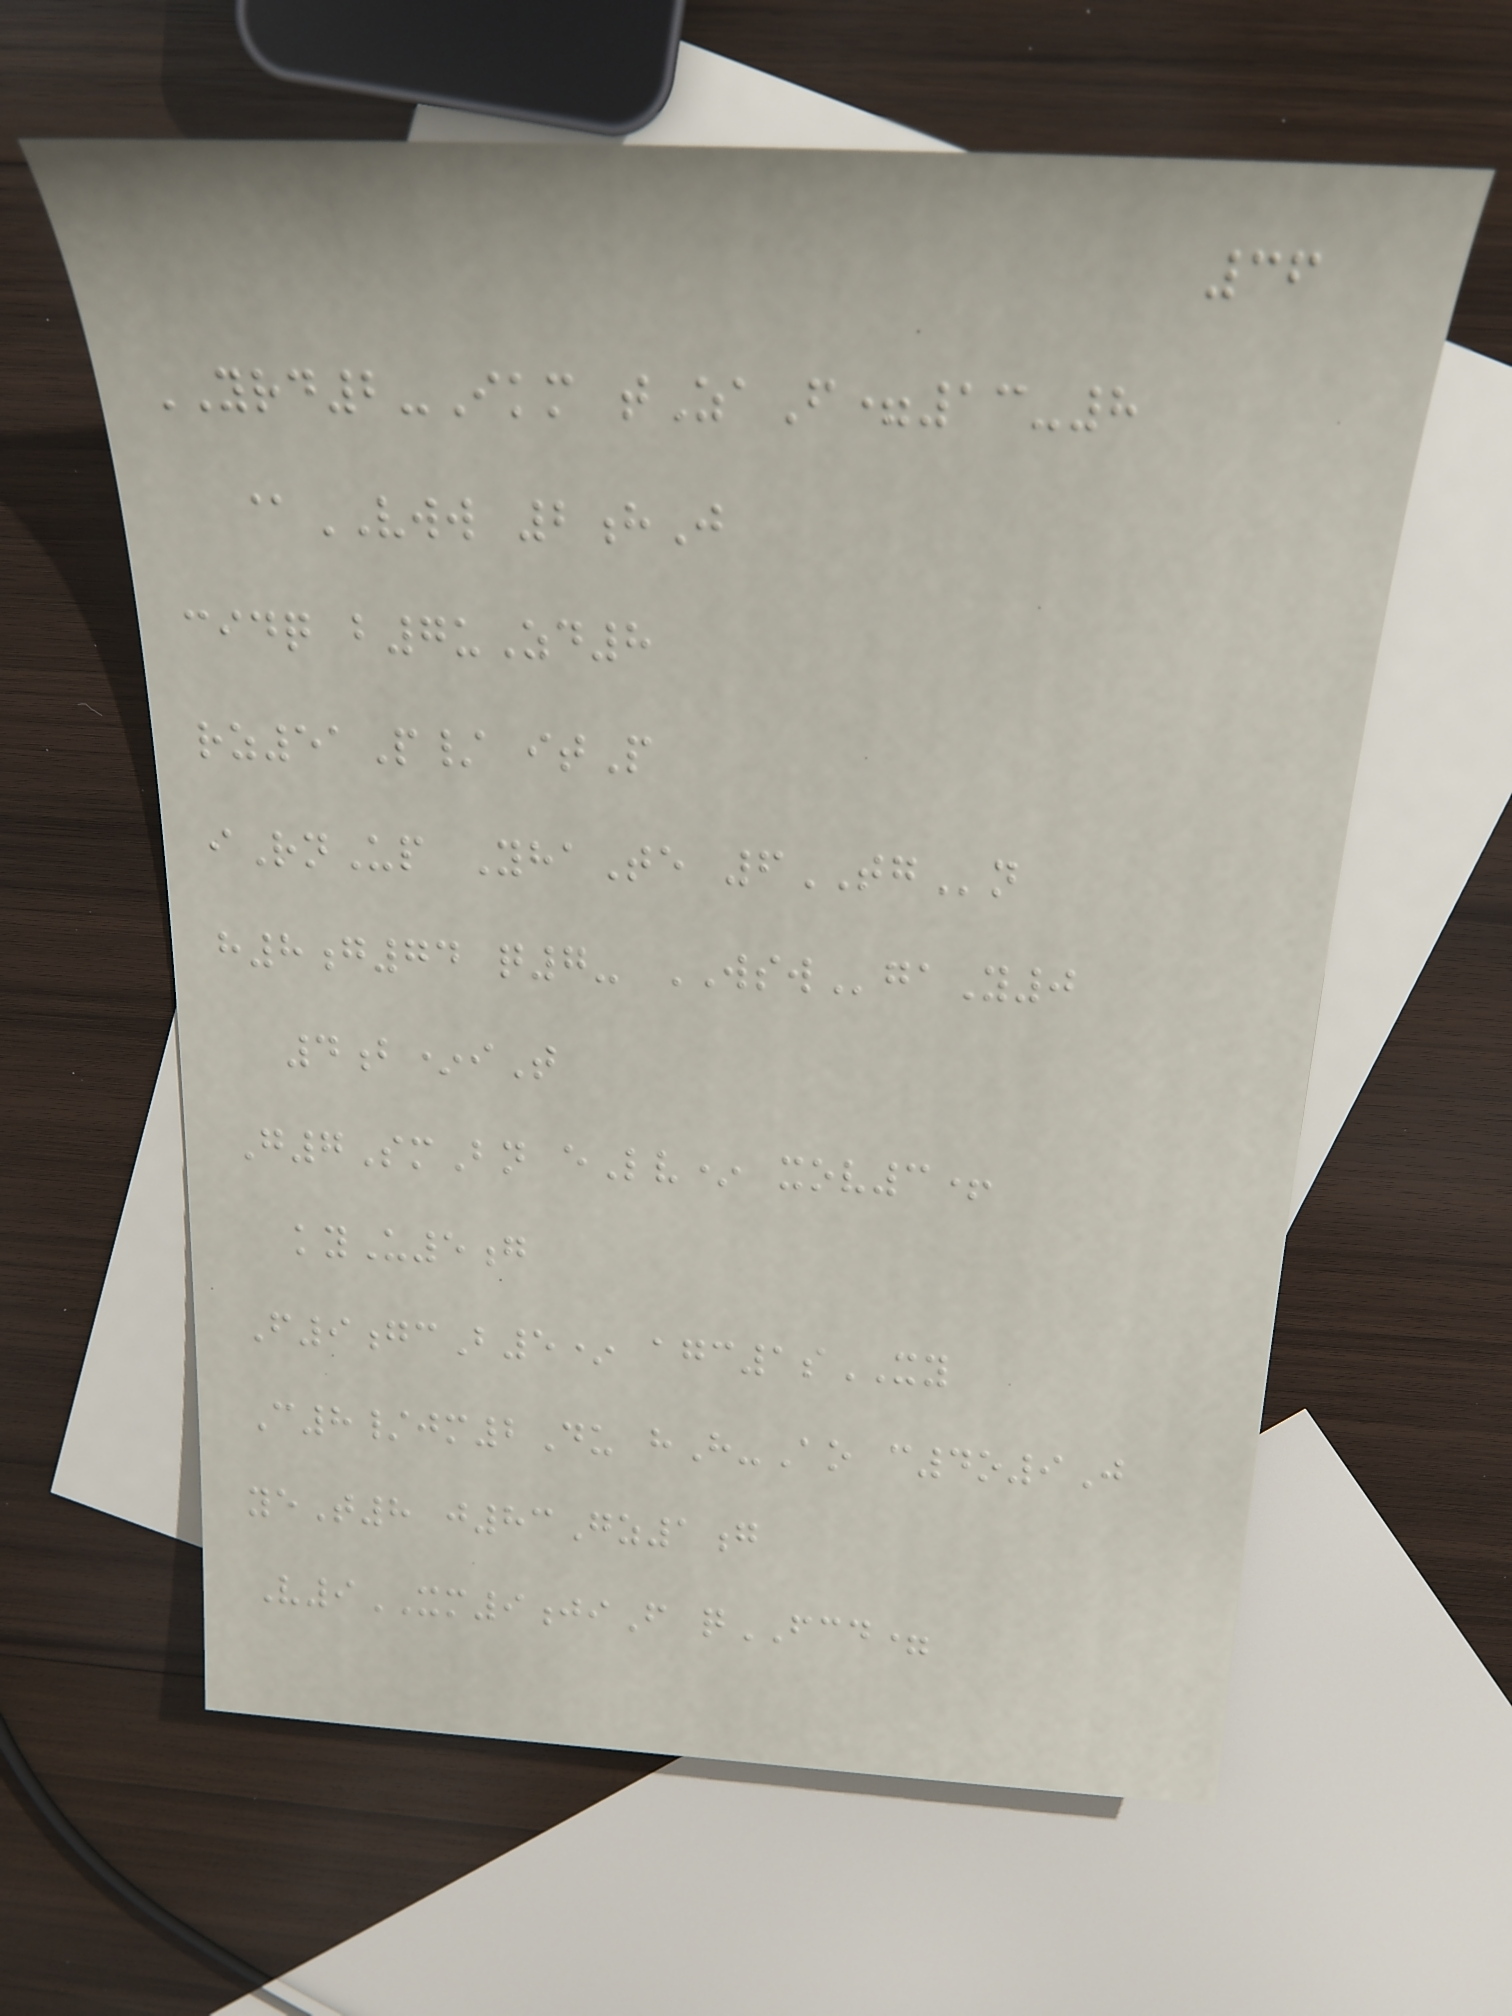36
YRD2-Ikm tZaF=13-8
@VWW 2hJ
cidq b7uZd8
rz51P/ itP
iRnUp YhaTe 6TGn
h8g74 q7- WSWgaY0
4b*iT
G7SmBn eLv* xov3+
kyU5g
F9gcB5* agc1sXY
C8/jm2Du hH-Ao c4o9J
yeT8 j83Gz1g
V9XM9jiF qFCD=
